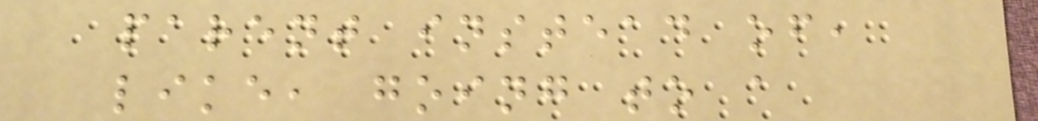parent instead of,
like, going to a
